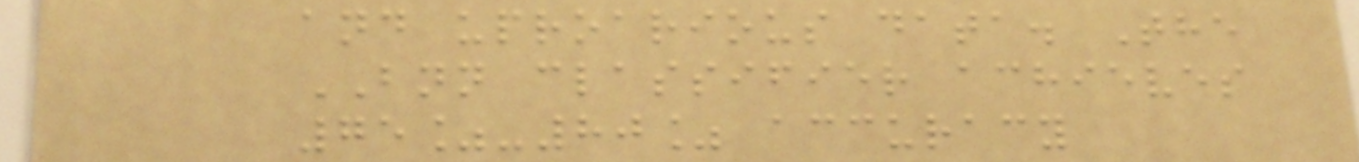and uproarious data. The
BNN classifier achieves
75%-80% accuracy
